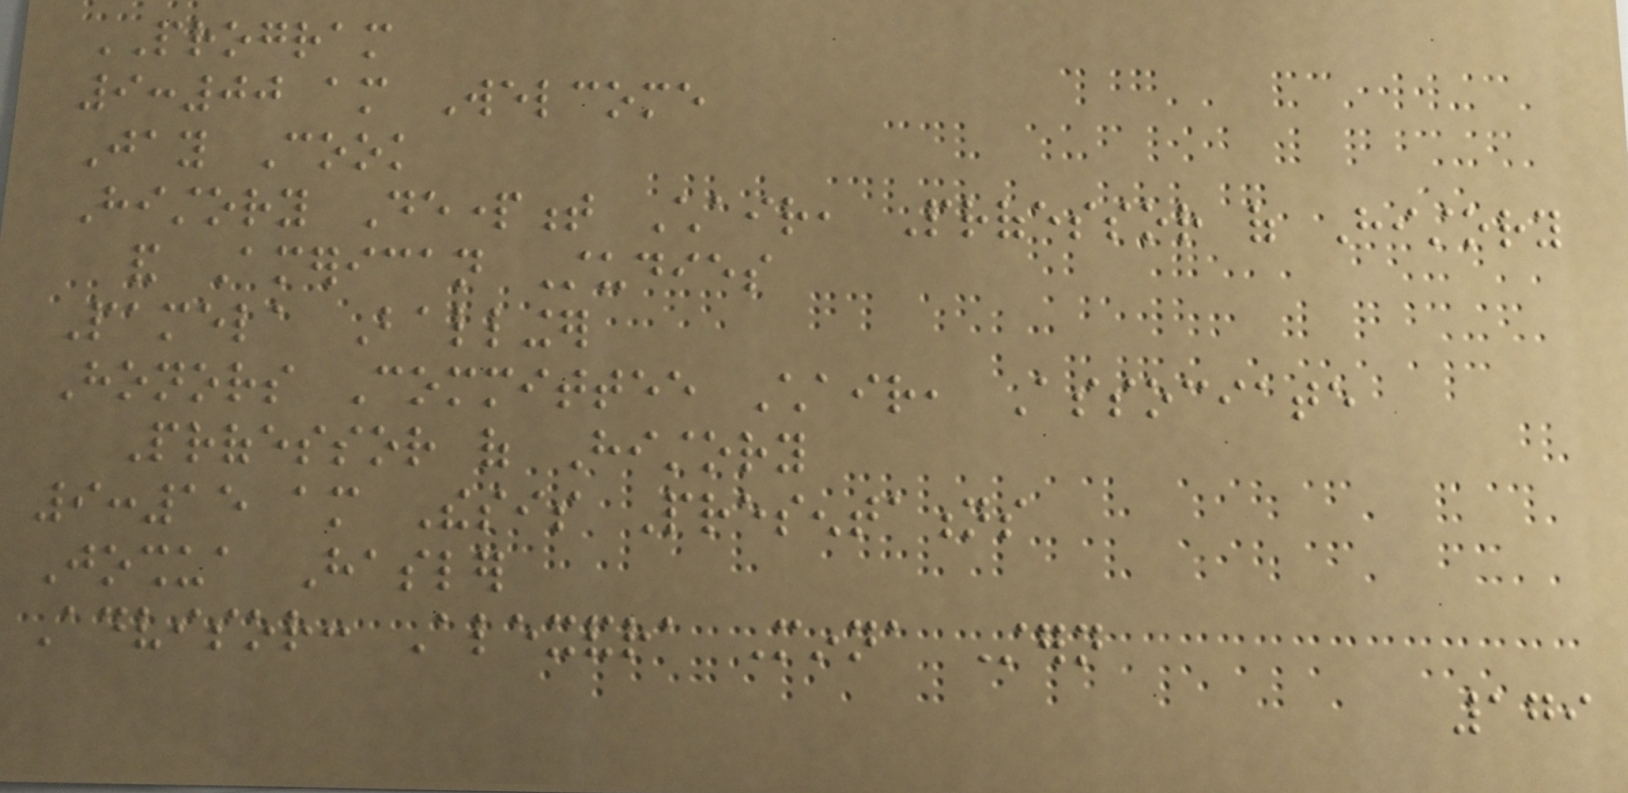PROGRAM
9:00 am Welcome
Jay Cook
History Department Chair, Professor of History
and American Studies
Pamela Ballinger
Honors Committee Chair, Associate
Professor of History
9:15 am Thesis Presentations
Joshua Hasler
Advisor: Alexandra Minna Stern
179
